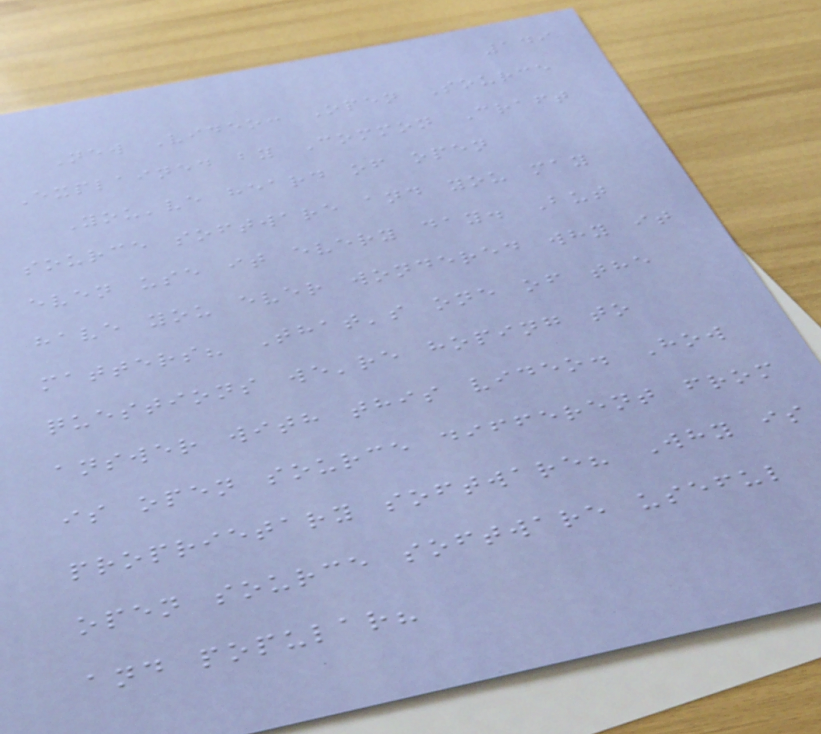149
New Video: Open Source
Explained by Common Craft
You've heard of open
source software and you may
even use it every day. But
have you ever wondered why it
matters? That's one of the
questions we're hoping to
answer with this video. How
is open source different from
proprietary software? Why is
open source software useful
and popular?
